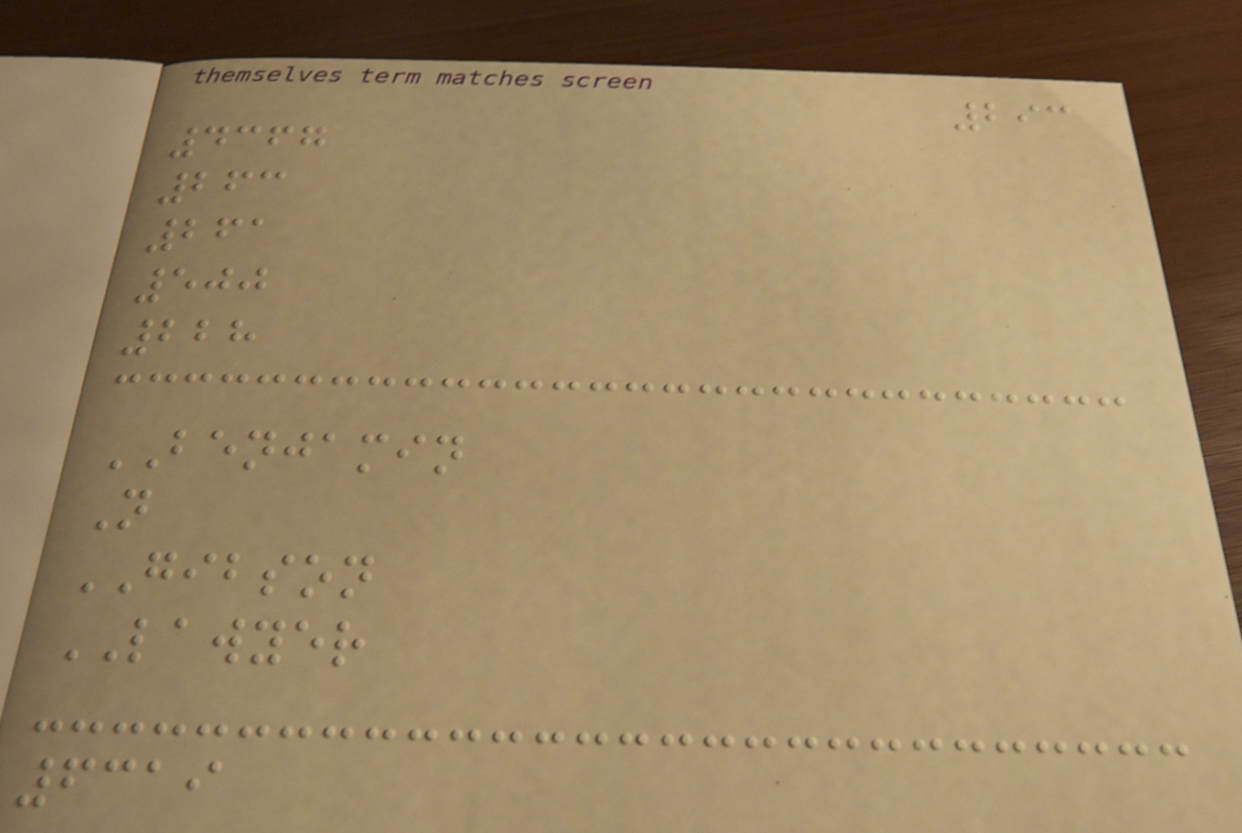293
4367
263
261
500
228
BENJAMIN
N
GIBSON
LAWYER
6319
